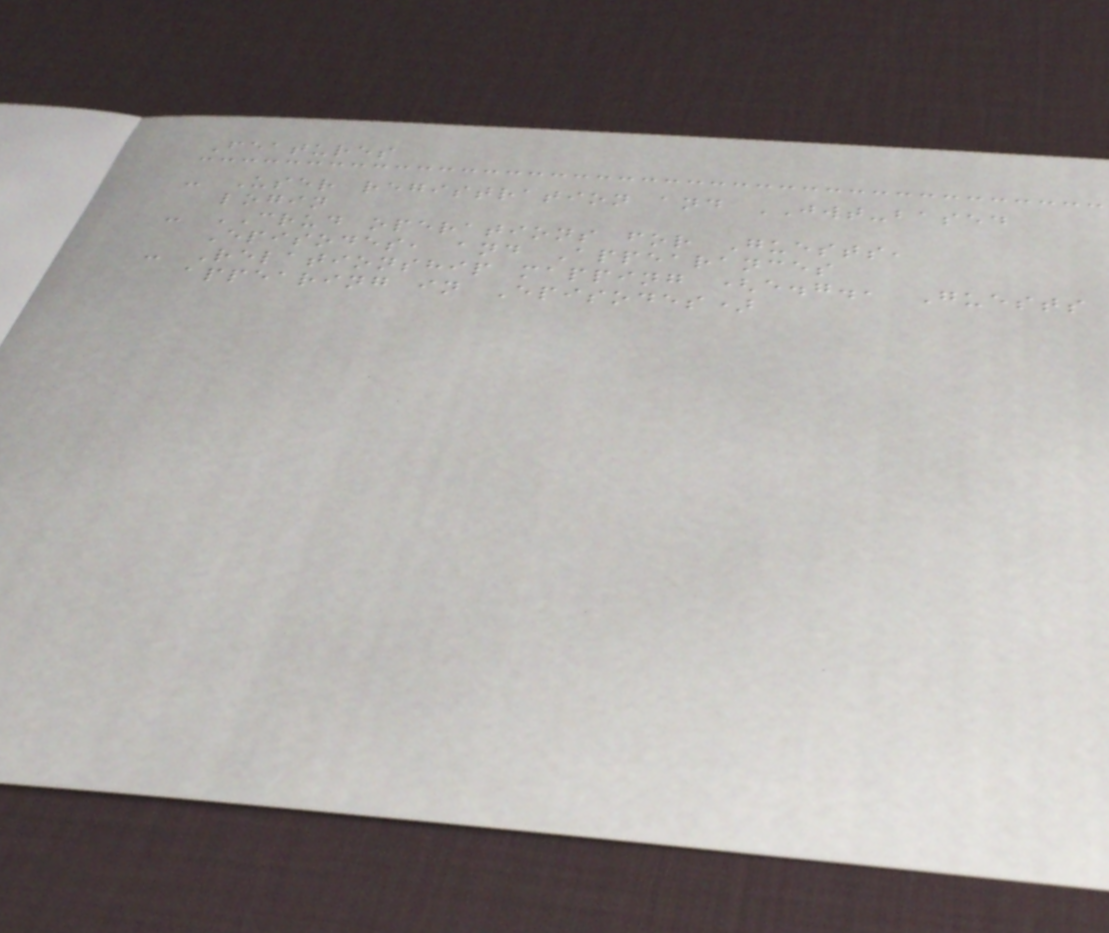Features
- User registration and JWT-based
login
- CRUD operations for Guests,
Episodes, and Appearances
- Relationship mapping (e.g., Guests
appearing in Episodes)
